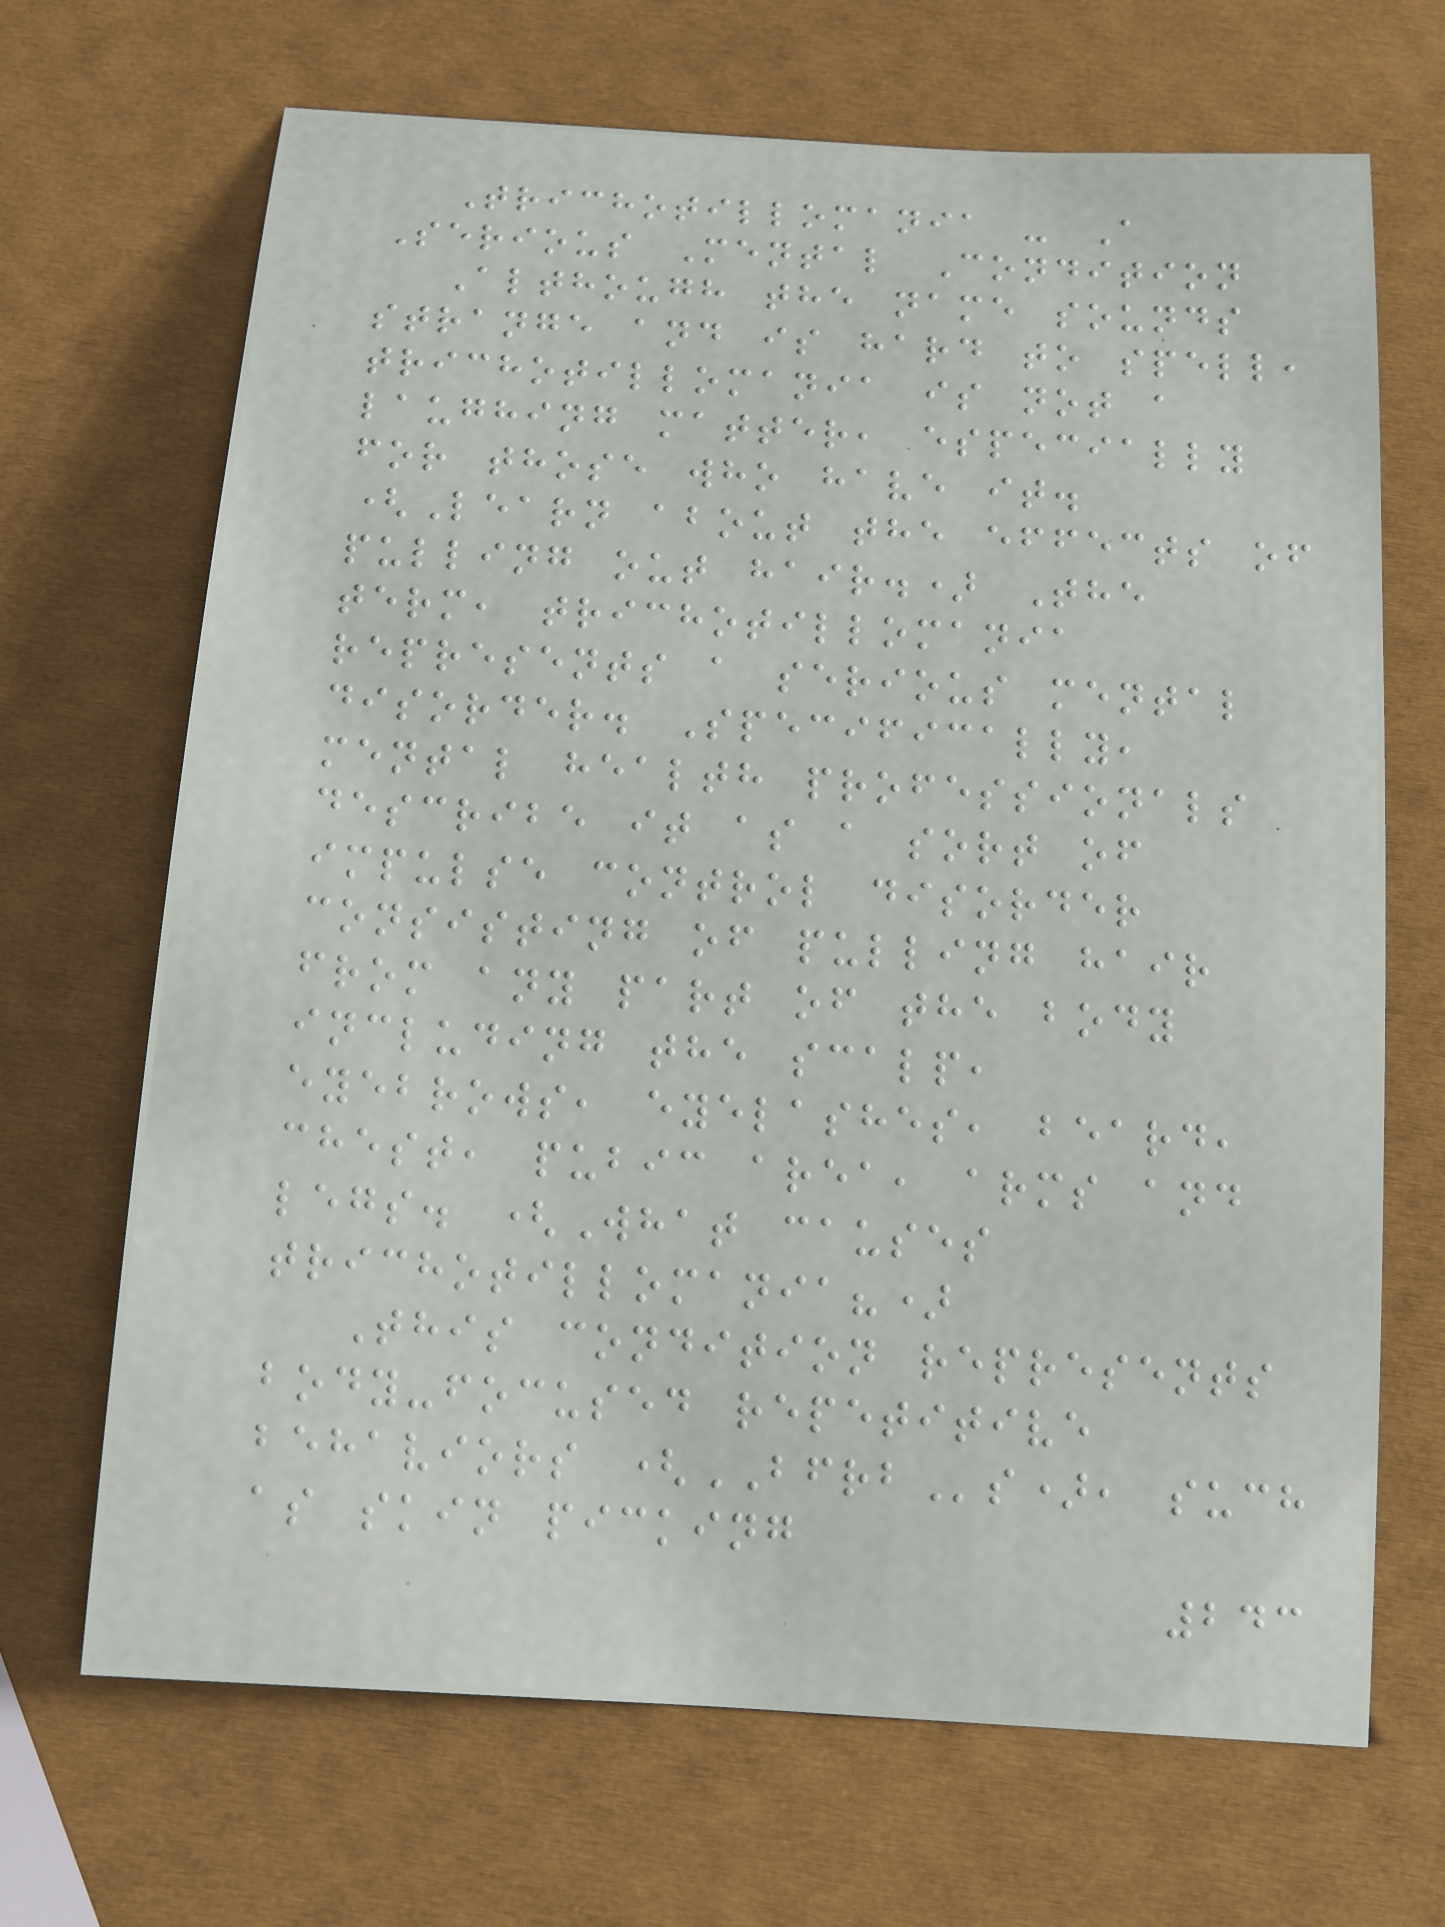Trichotillomania - A
Serious Mental Condition
Although the name sounds
strange and is hard to spell,
trichotillomania is not a
laughing matter, especially
for those who have it.
(Learn about the effects of
pulling out hair.) The
term, trichotillomania
represents a serious mental
disorder. Specifically,
mental health professionals
describe it as a sort of
impulse control disorder
consisting of pulling hair
from any part of the body
including the scalp,
eyebrows, eyelashes, beard,
chest, pubic area, arms and
legs. (What causes
trichotillomania?)
This condition represents
body-focused repetitive
behaviors (BFRBs), such
as skin picking
243
